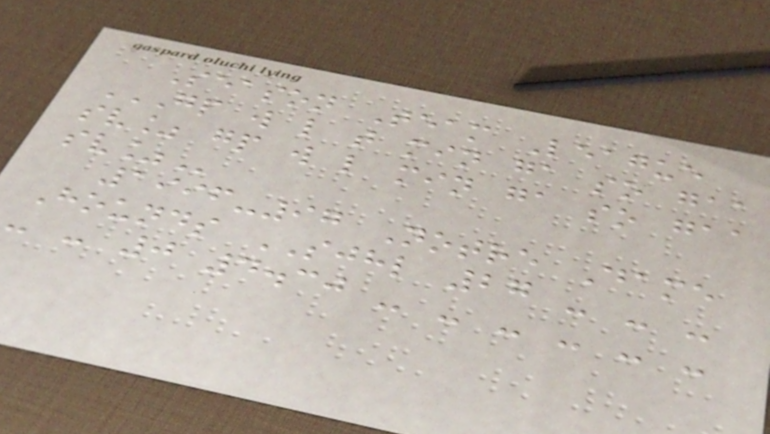Season Team League
GP W L T MIN GA SO GAA
SV% GP W L MIN GA SO GAA
SV%
1996-97 Notre Dame
Hounds SJHL 27 - - -
- - 0 4.30 - - - - - -
